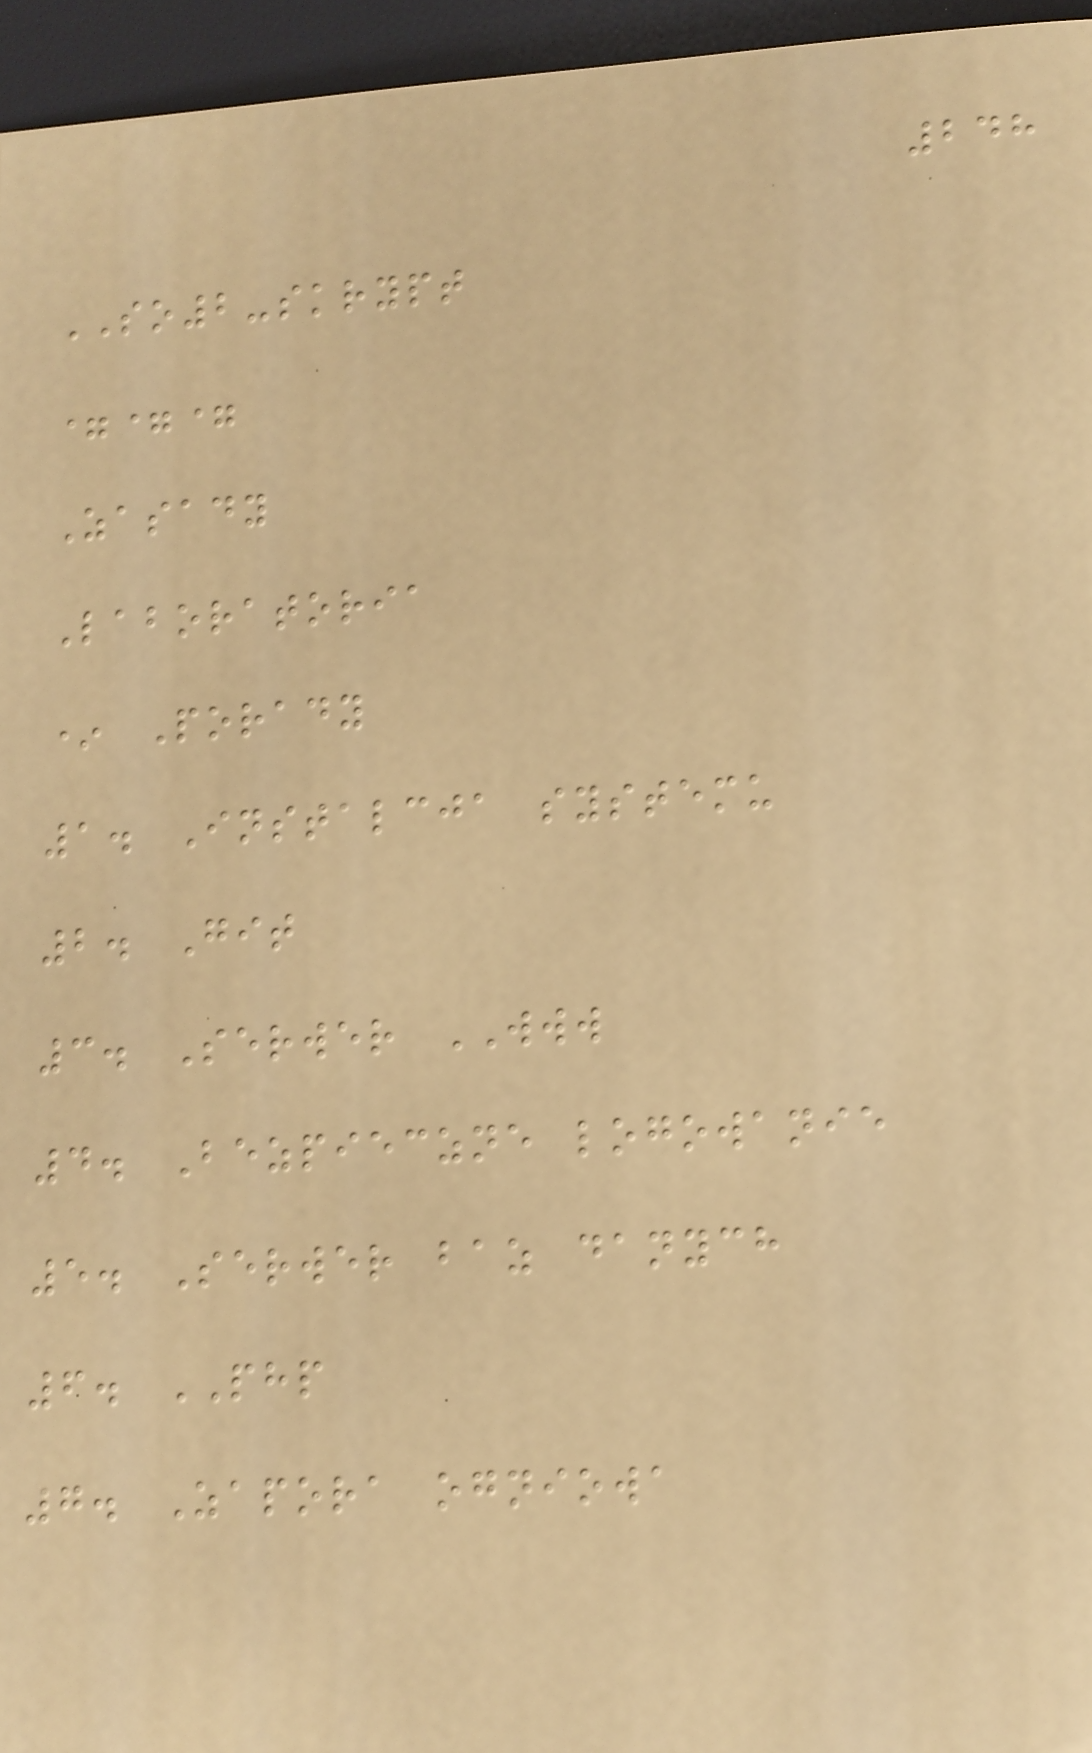248
SO2-skrypt
===
Zasady
Laboratoria
* Porady
1. Instalcja systemu
2. Git
3. Serwer WWW
4. Bezpieczne logowanie
5. Serwer baz danych
6. PHP
7. Zapora ogniowa
